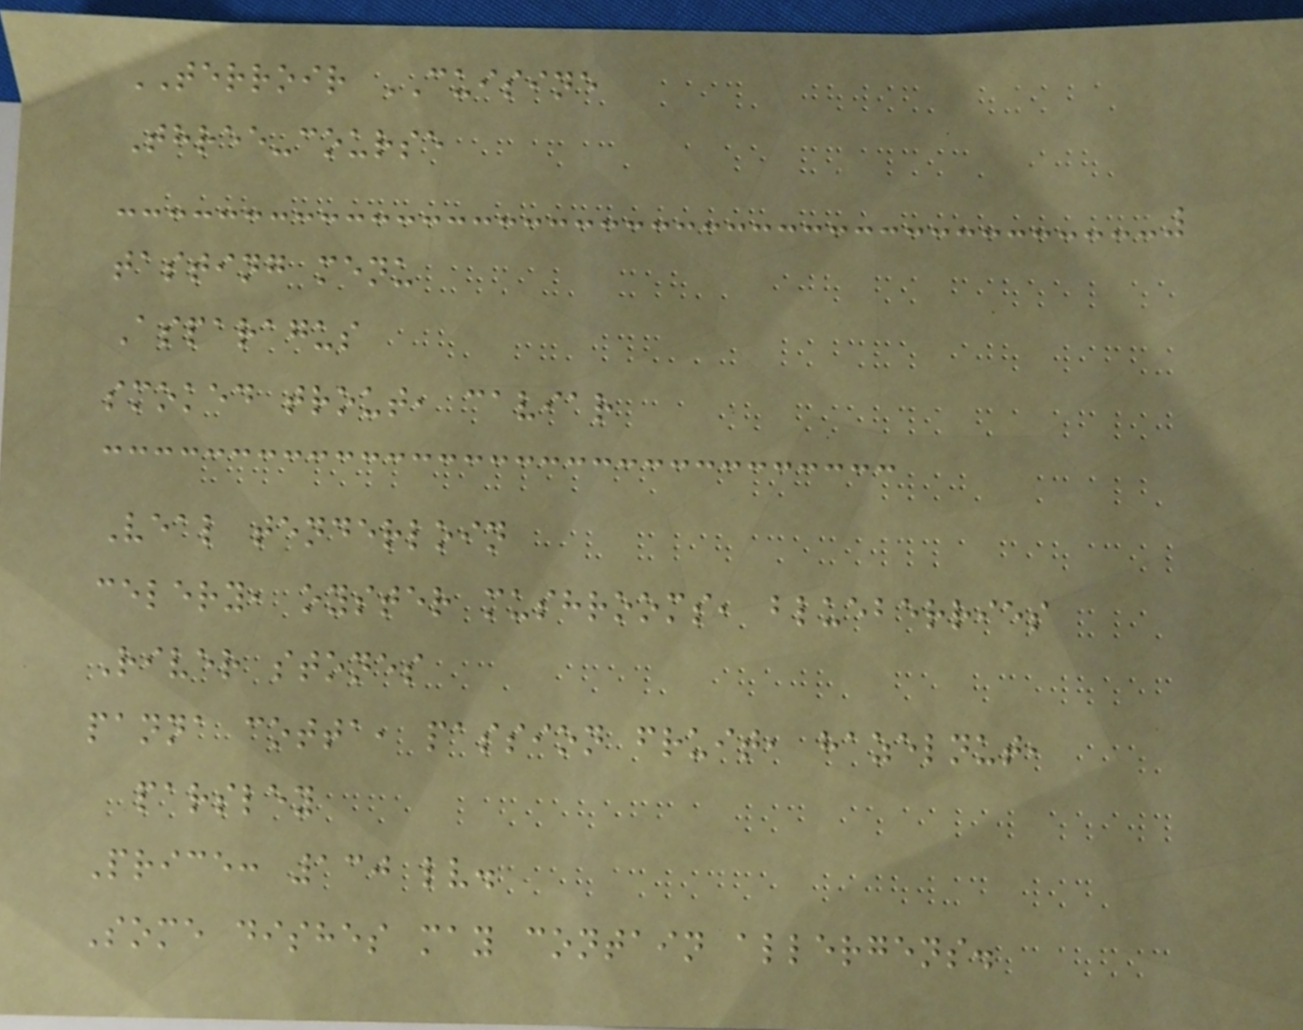TERROIR CUISINE
Three-course
tasting menu
Asparagus
smoked trout, caviar
Veal tenderloin
celery, oyster mushrooms, blueberries
River stones
panna cotta, passion fruit, hazelnut,
parsley
Price: 130 lv.
Some dishes may contain allergens.
